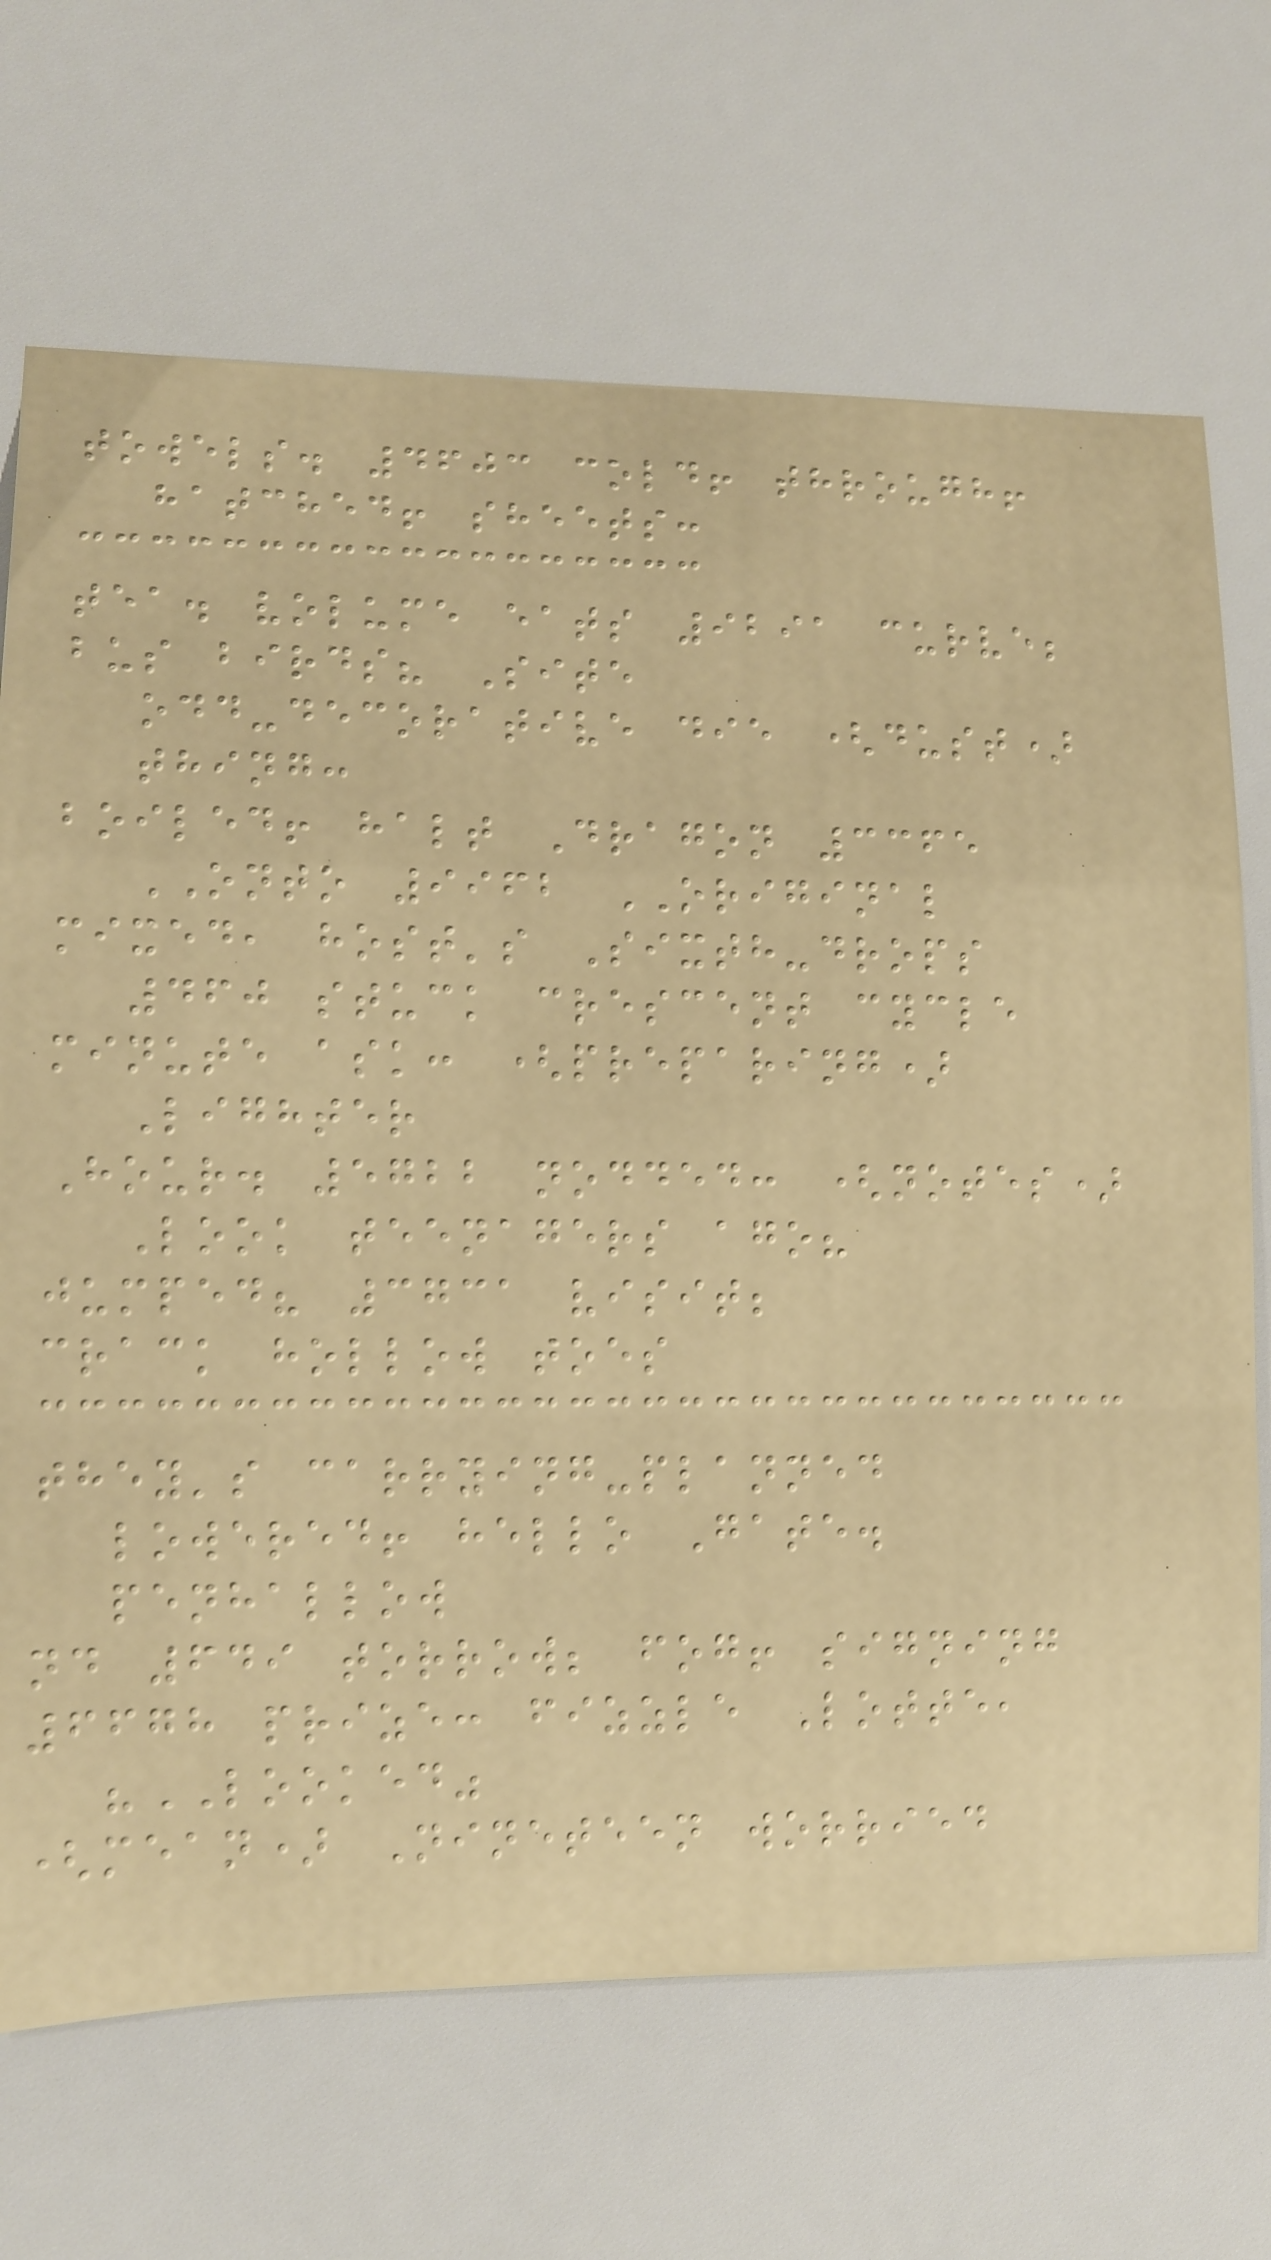towels. 4603 cold! through!
hatched! sheets:
tea. volume eats 9291 curve;
bus birds? Site
odd-decorative die (dust)
thing:
boiled! halt Dragon 3365
ONTO 9962 ORIGINAL
mixed, host's Sixth-drops
460 stuck crescent cycle
minute ask: (preparing)
Lighter
Hour. 5722 nodded: (notes)
Look teenagers ago?
jumped? 3731 visit;
crack hollow toes
they's carrying-planned
lowered! hello Gate.
penhallow
nd 649 torrow; fog! signing
6678 prize: fizzle Lotte,
"LOOKED"
(mean) Nineteen worried
